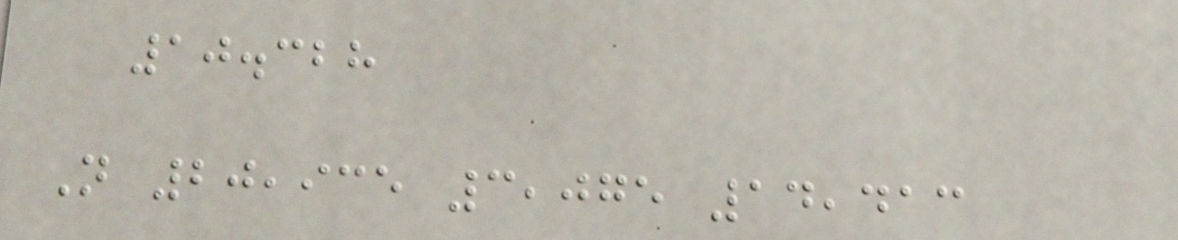10.328
N 20,935 3,075 14,413
